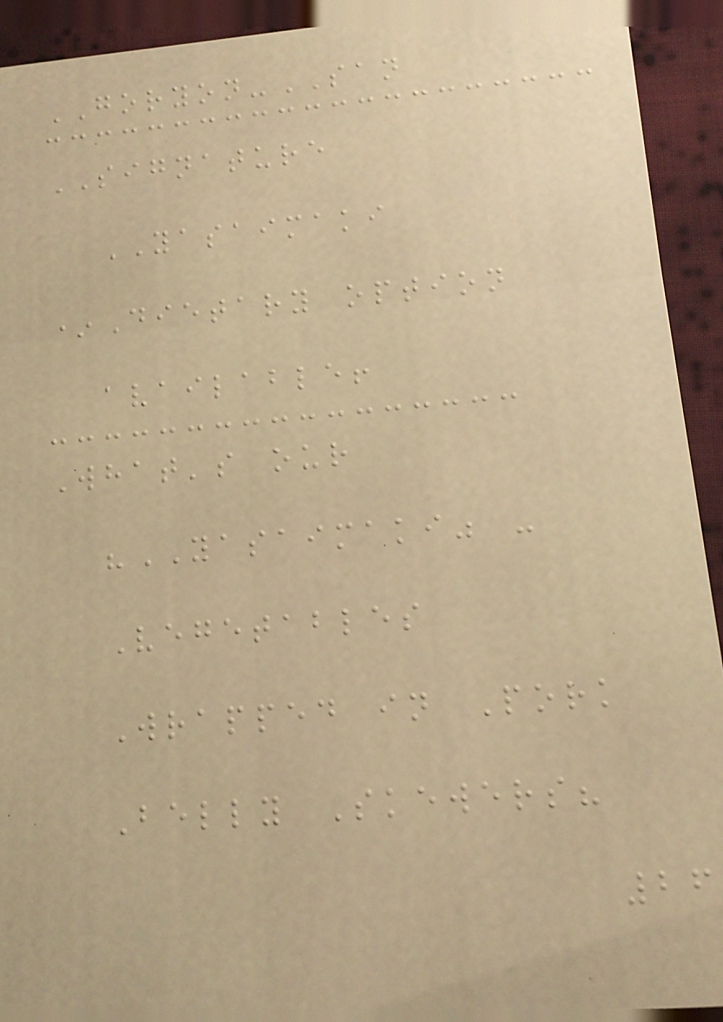GORYON-SAN
SIGNATURE
YASAIMAKI
*Dietary option
available!
What's our
"YASAIMAKI" -
Vegetables
Wrapped in Pork
Belly Skewers?
26
